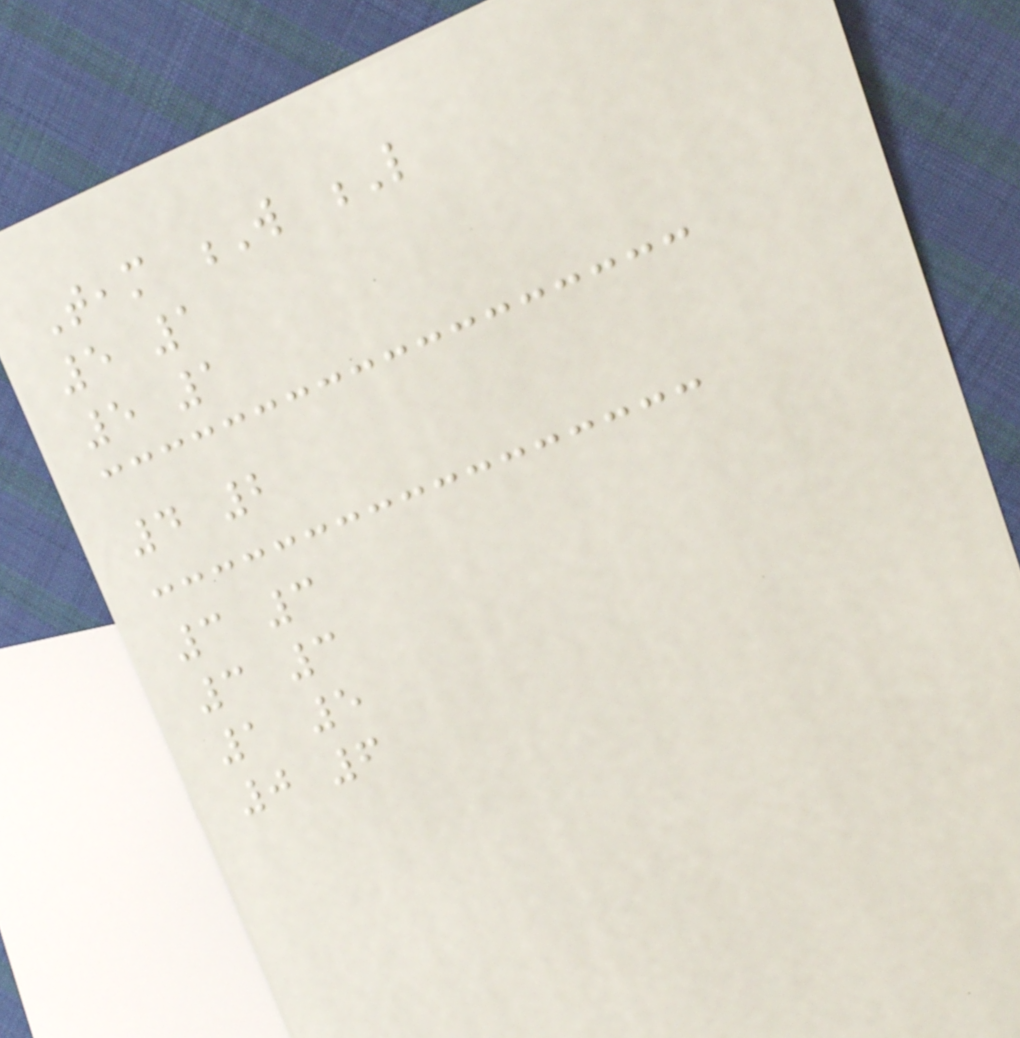Team W L
5 1
5 1
4 2
3 3
3 3
1 5
0 6
